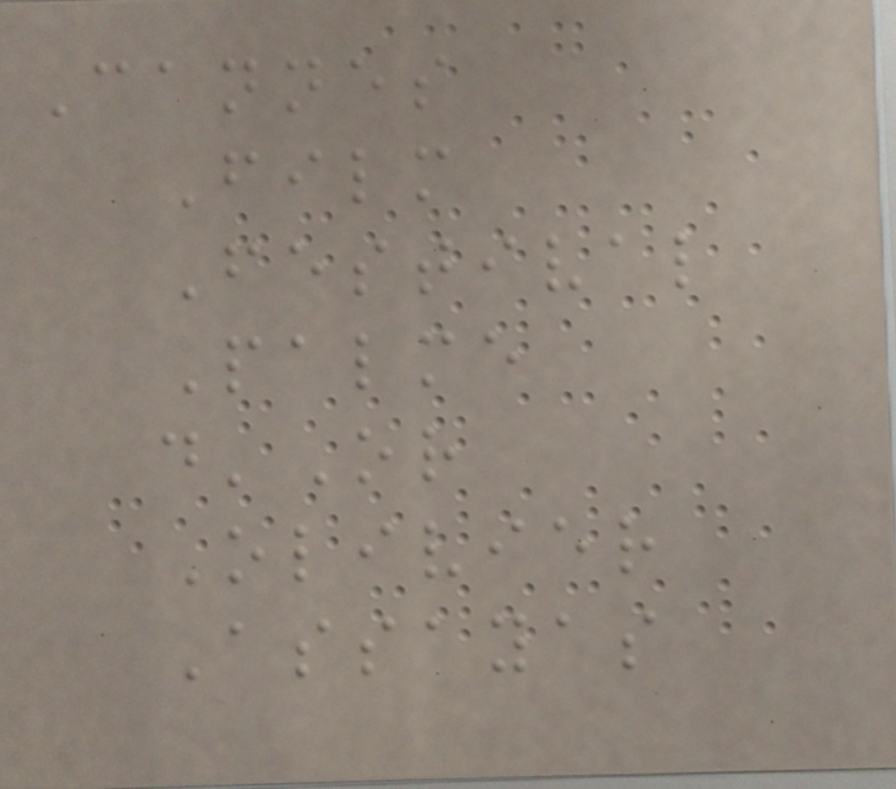Cannes
Film
Festival
Palme
d'Or
Olivier
Assayas
